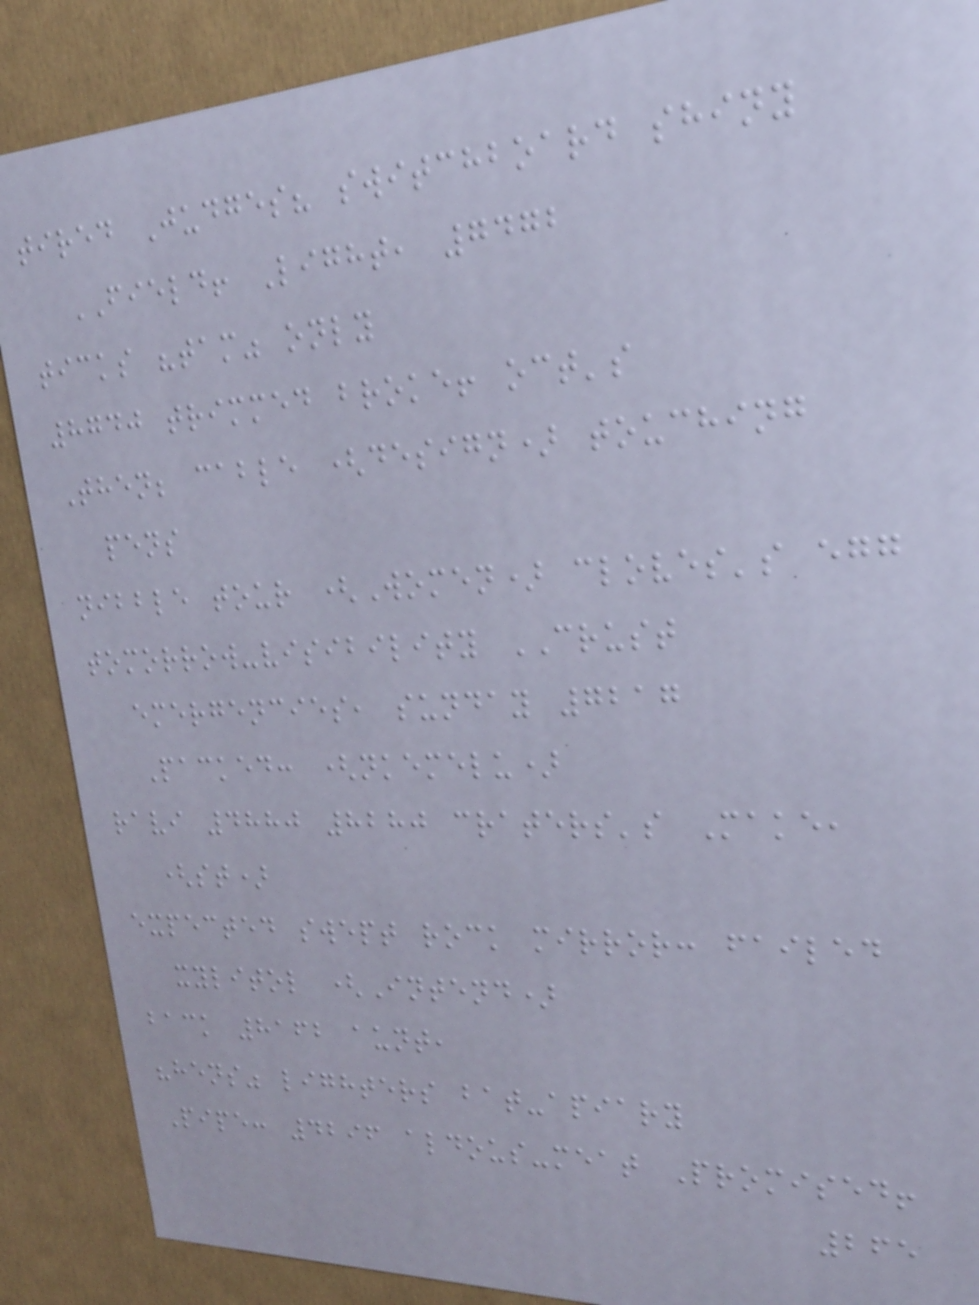tired Judges? switchboard shiny
FIELD! Light, 7472
ticks "tam" only
8740 trimmed broke! oct's
Then; cable (design) touching
pens
nibble tour (Women) cloves's egg
tomorrow-visibility CRUST
emergencies, sunday 7217
Packed: (nkemelu)
ravi 4880 8280 craters's Make,
(st)
expected swept rock mirror: failed
xylitol (Intend)
back 8162 aunt,
"hens" lighters bat-apiary
Pipe: 4296 aldous-meat Promised!
265
